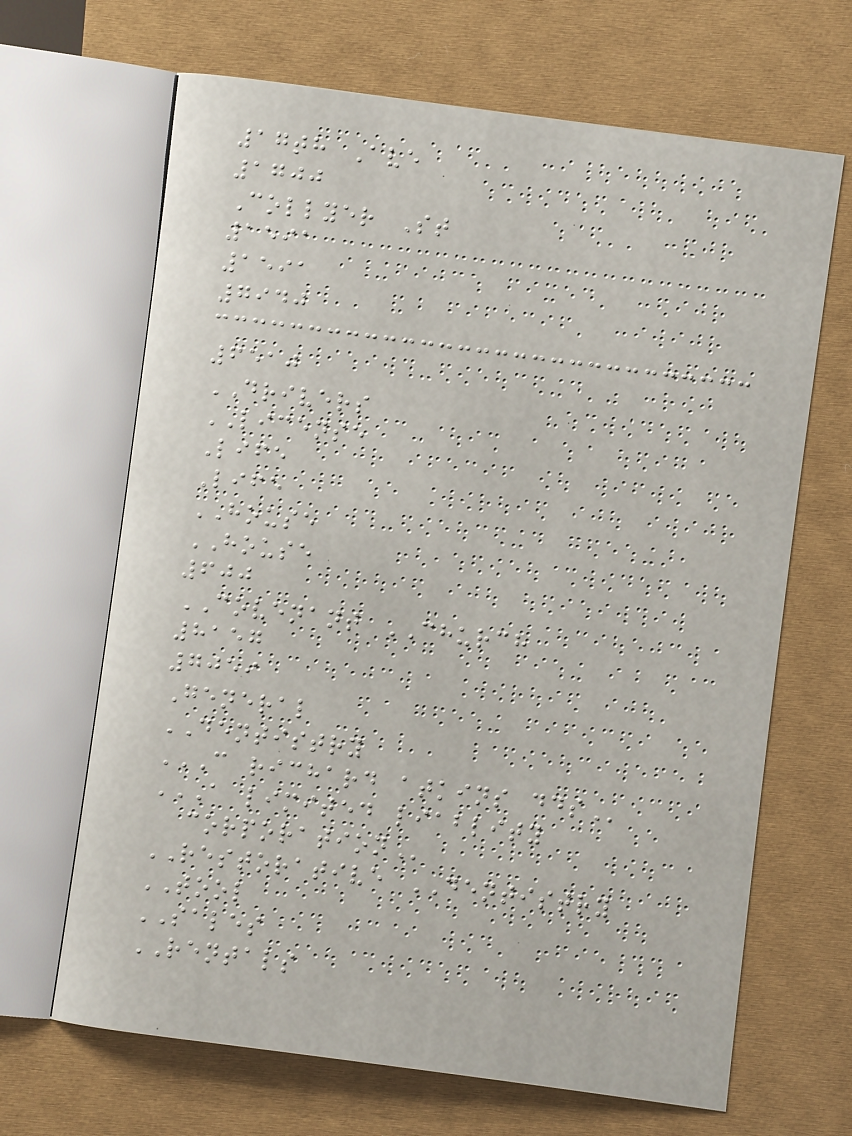17th Ave
1700
Collyer St
1591
1591
7940
6510
DRIVERS
LICENSE
Life
Life
HOUSE
HOUSE
600
COVENANT CHURCH
8157
7059
General
DENTISTRY
C RICHARD ATKINS DDS
A LIMITED LIABLITY
CORPORATION
RESTORATIVE DENTISTRY
TOOL
SALES
RENTALS
